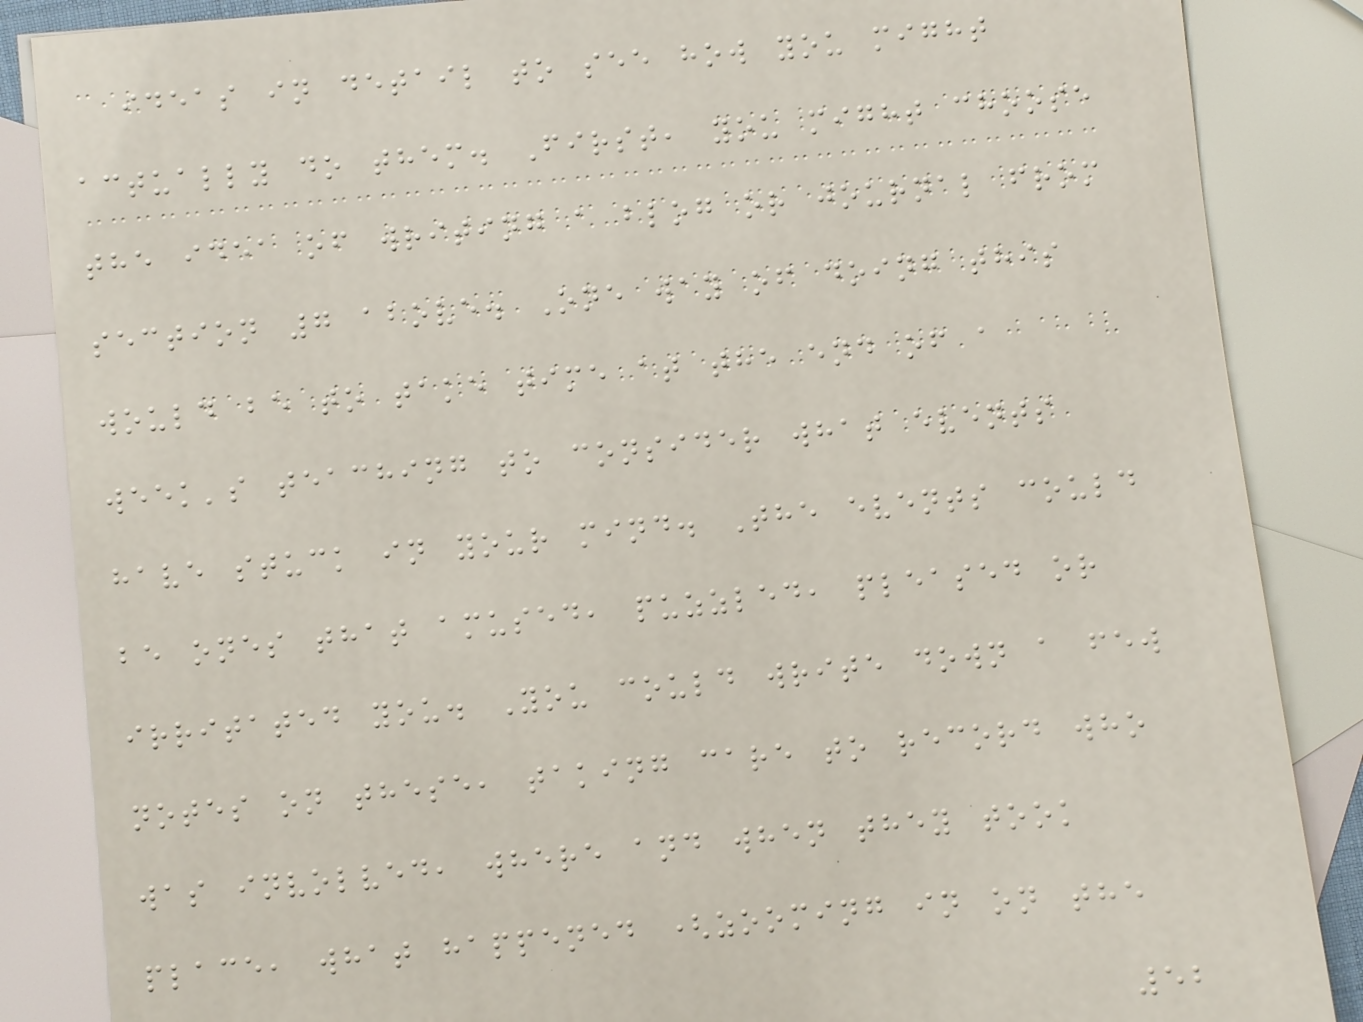ideas in detail to see how you might
actually do them. First, you might choose
the idea of writing a blog or journal from
section 7 above. One way of doing this
would be to take time at the end of a
week's teaching to consider what events
have stuck in your mind. The events could
be ones that amused, puzzled, pleased or
irritated you. You could write down a few
notes on these, taking care to record who
was involved, where and when they took
place, what happened (zooming in on the
52
